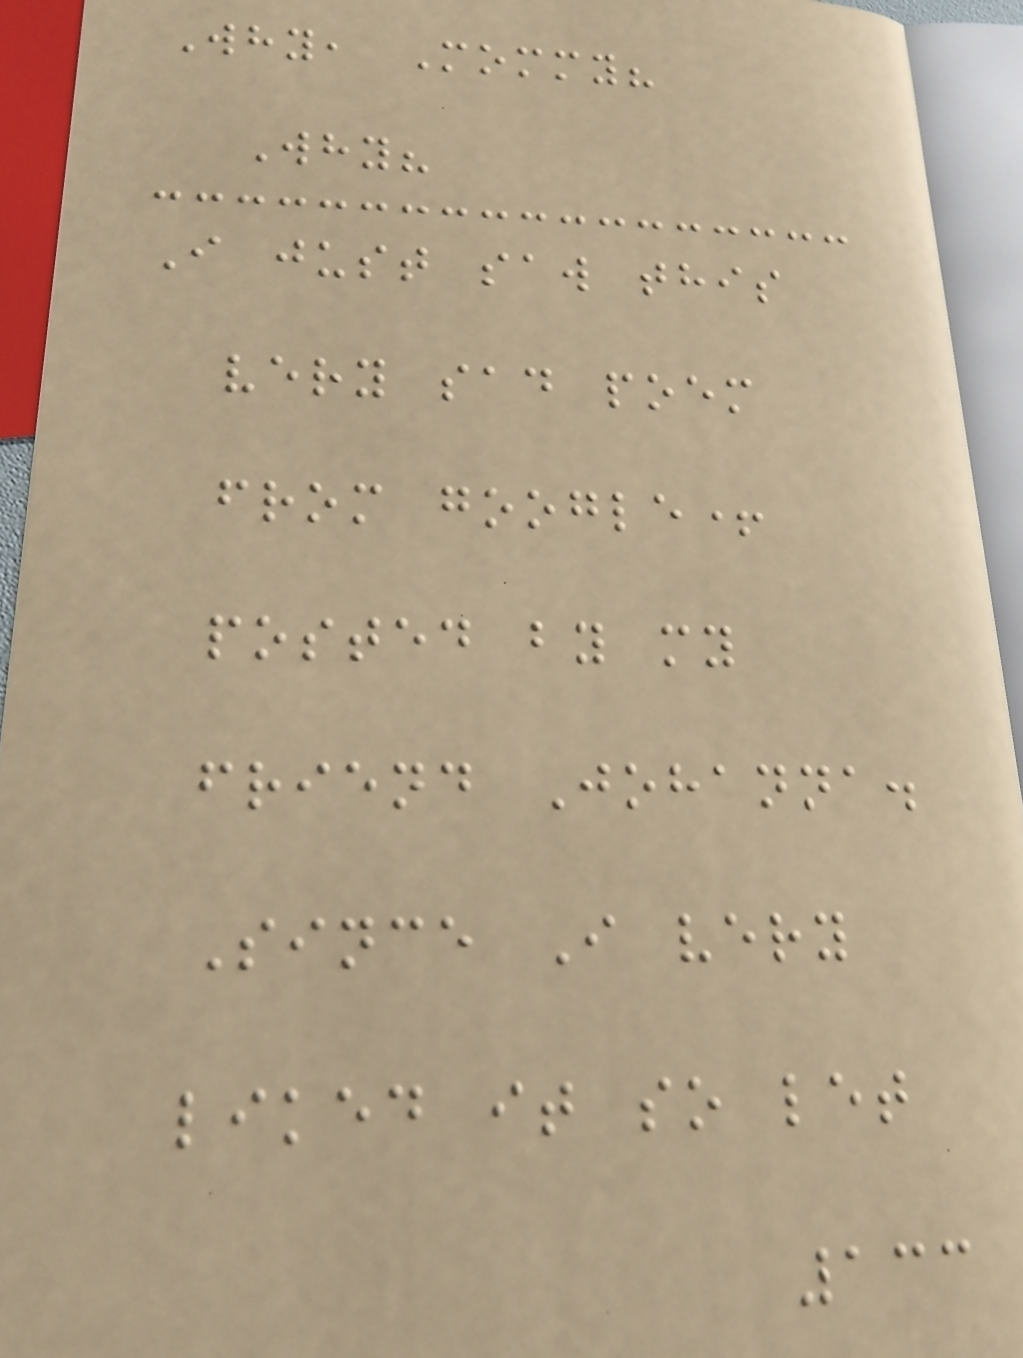Why, Mommy?
Why?
I just saw this
very sad poem
from google+
posted by my
friend Johanna.
Since I very
liked it so let
133
